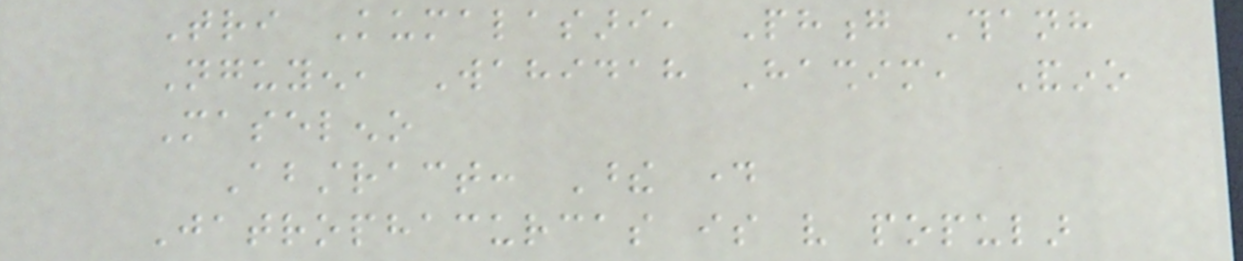Tri Kumalasari, Phong Thanh
Nguyen, Wahidah Hashim, Andino
Maseleno
Abstract: These day
Jatrophacurcas is very popular
